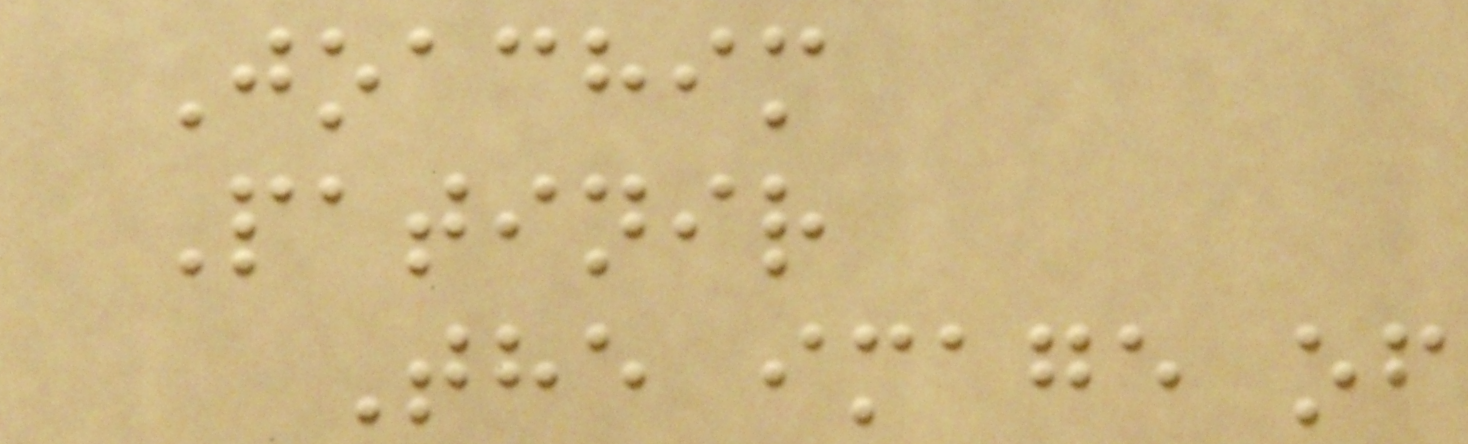Joachim
Patinir
The image of
